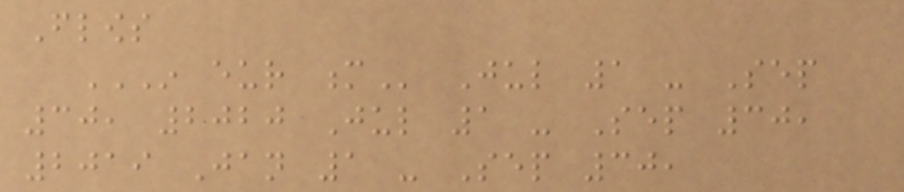Flows
IN EUR M Jul 1 - Sep
30, 2020 Jul 1 - Sep 30,
2019 Jan 1 - Sep 30,
